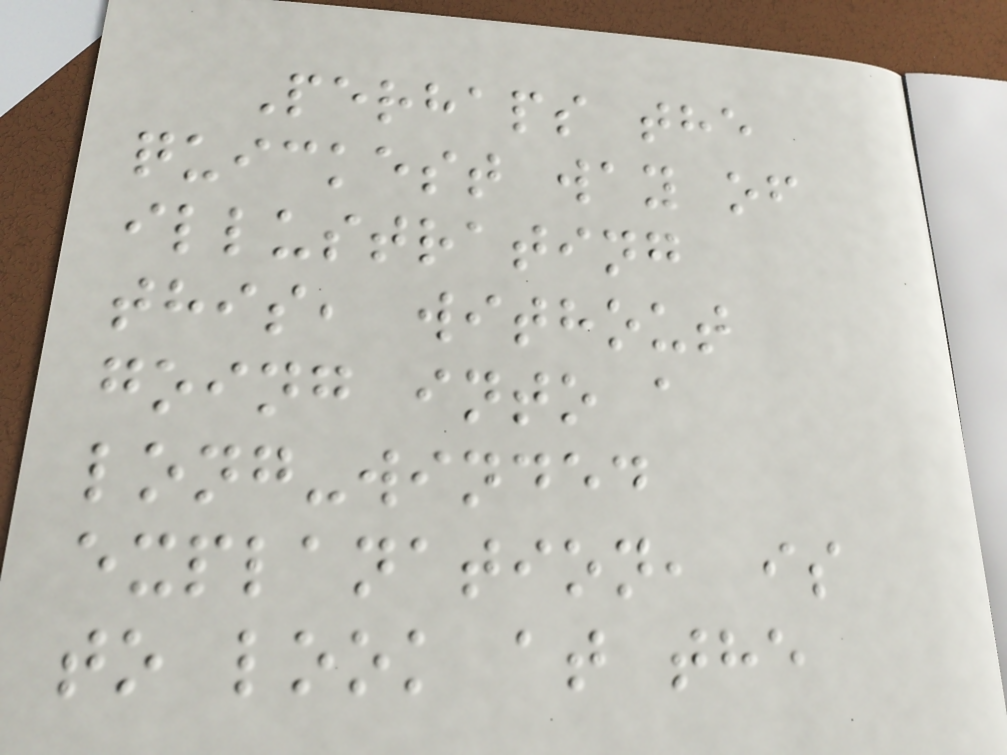Perhaps the
quickest way of
illustrating
this, without
going into a
long-winded
explanation, is
to look at the
